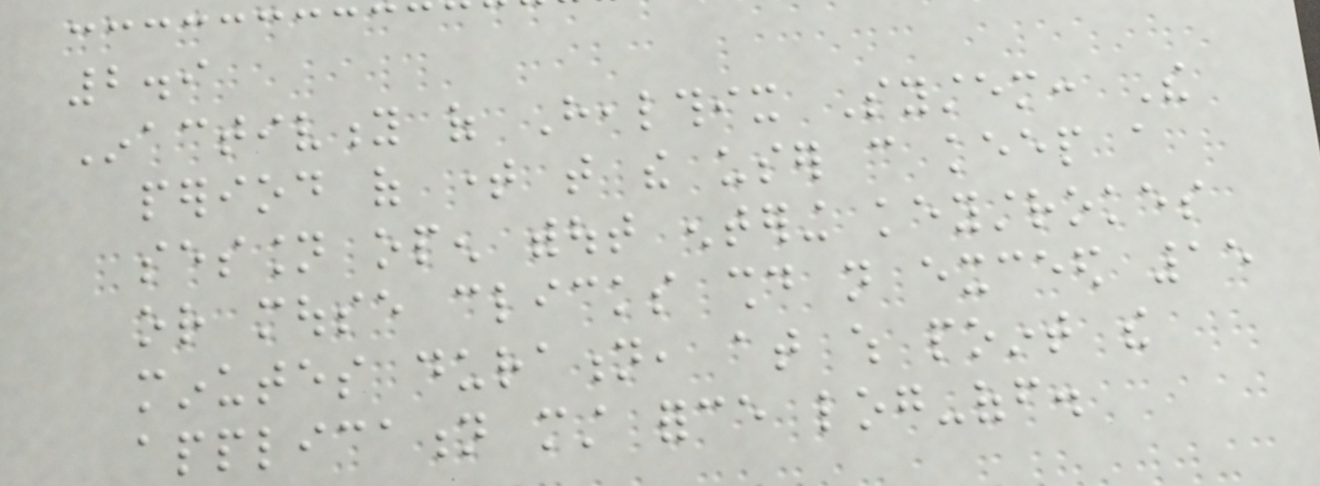2.9
Inactivity of Healthix System: The
period of time that the user can keep a
session open without entering keystrokes
or mouse clicks should not exceed 15
minutes duration, at which point the
application must force log-off.
